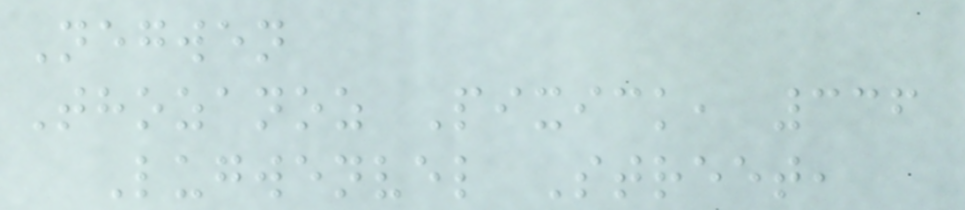Negwen
Thozanoz Pixick, 336
Lugwenvel Street,
